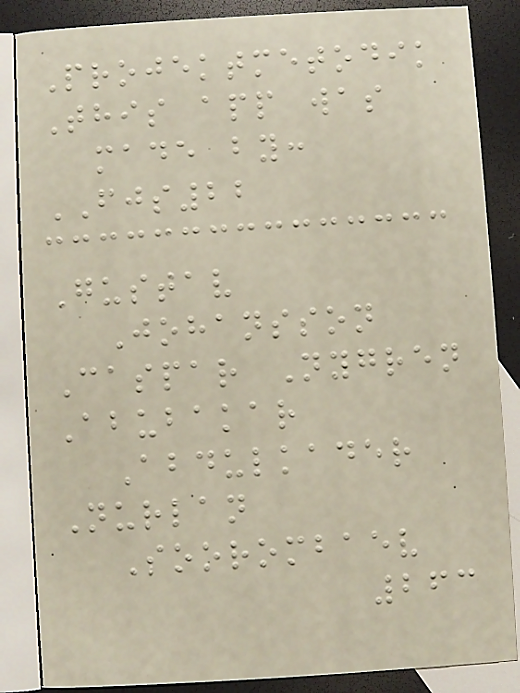Projektmetodik
This app was
made by:
FJS22
Gustav
Johansson
Caspar Nygren
Abubakar
Abdulkader
Nurlan
Soorombaev
263
